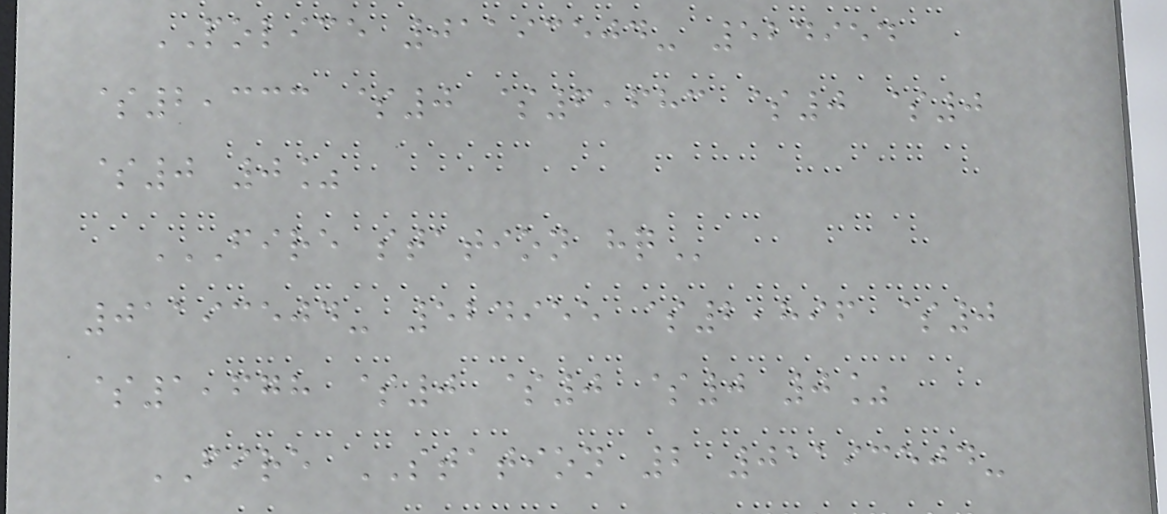POLICE 01193504- 524954
$2,333 $0 $6,683 $0 $0
$0 0%
FIRE STATION HQ
01193504- 524955 $2,896 $0
$1,678 $0 $0 $0 0%
FIRE STATION 2 01193504-
